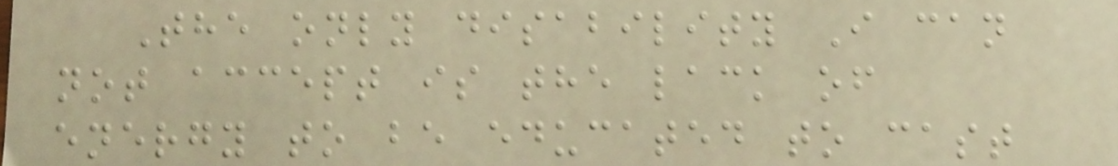The only disability I can
not accept is the lack of
energy to be educated to cast
